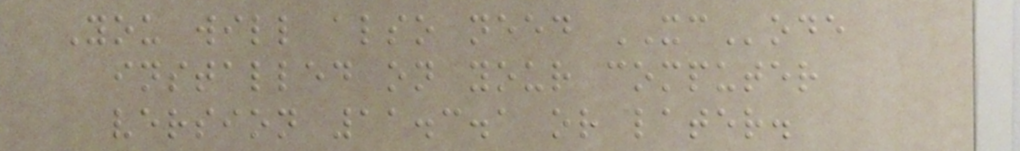You will also need XCode
installed on your computer
version 11.3.1 or later.
